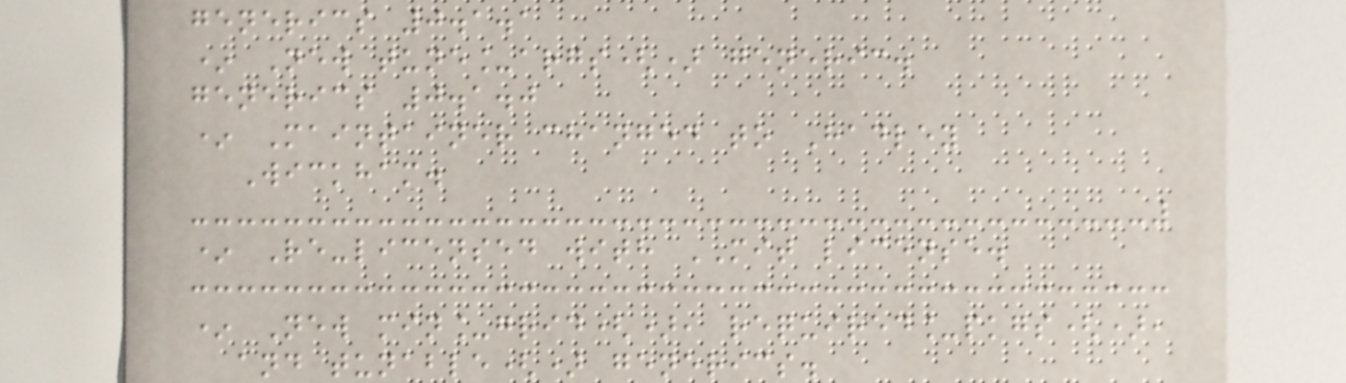generics 0.1.1
* New tune_args() generic.
generics 0.1.0
* Maintainer changed to Hadley
Wickham.
* Re-licensed with MIT license.
* New min_grid(), required_pkgs(),
and tunable() generics.
